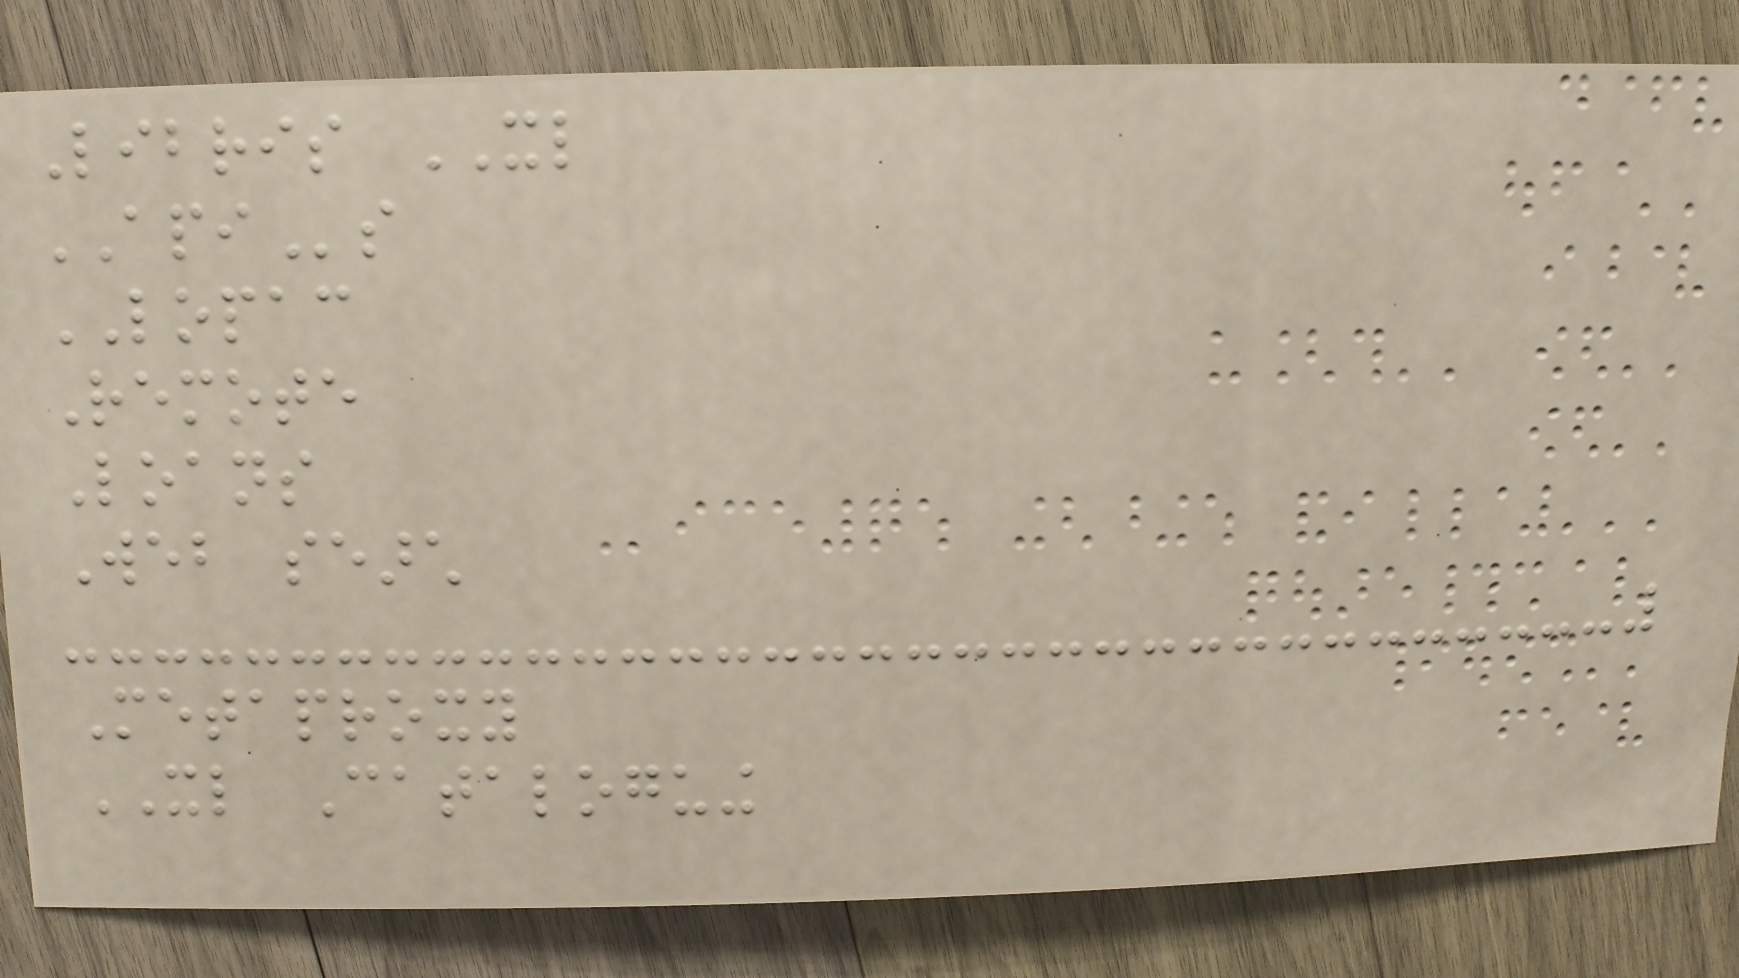Libris XL
APIs
LOPAC
Remote
Loans
Web search
Metaproxy
XL Cataloguing
